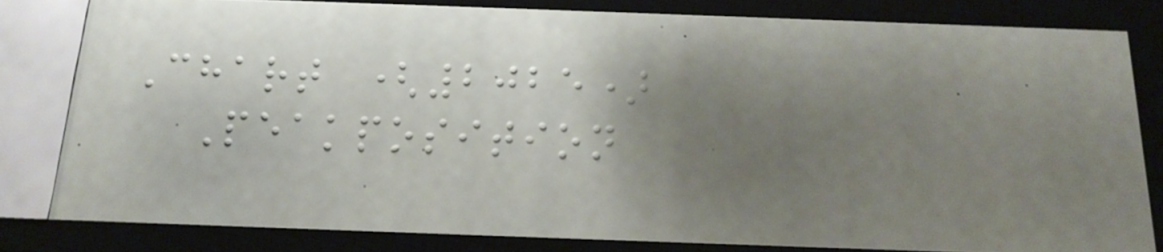Chart (2025)
Peakposition
